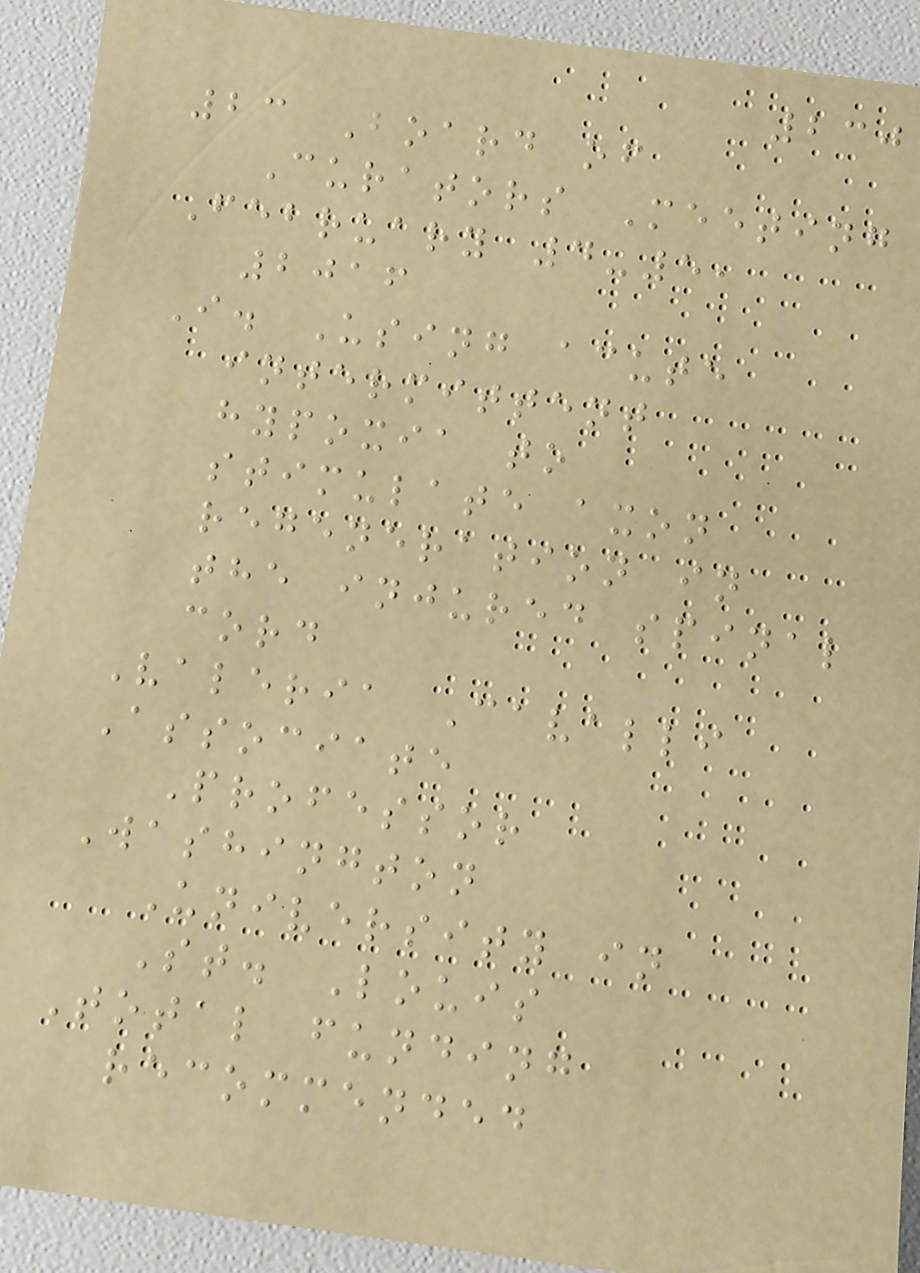230
23 Board of
Curators Meeting
February 4-5,
2016
I. Using acute
intermittent
hypoxia to
stimulate axon
regeneration in
the injured spinal
cord
Valeria Cavalli
Associate
Professor
Washington
University in
St. Louis
Total funding
recommended
